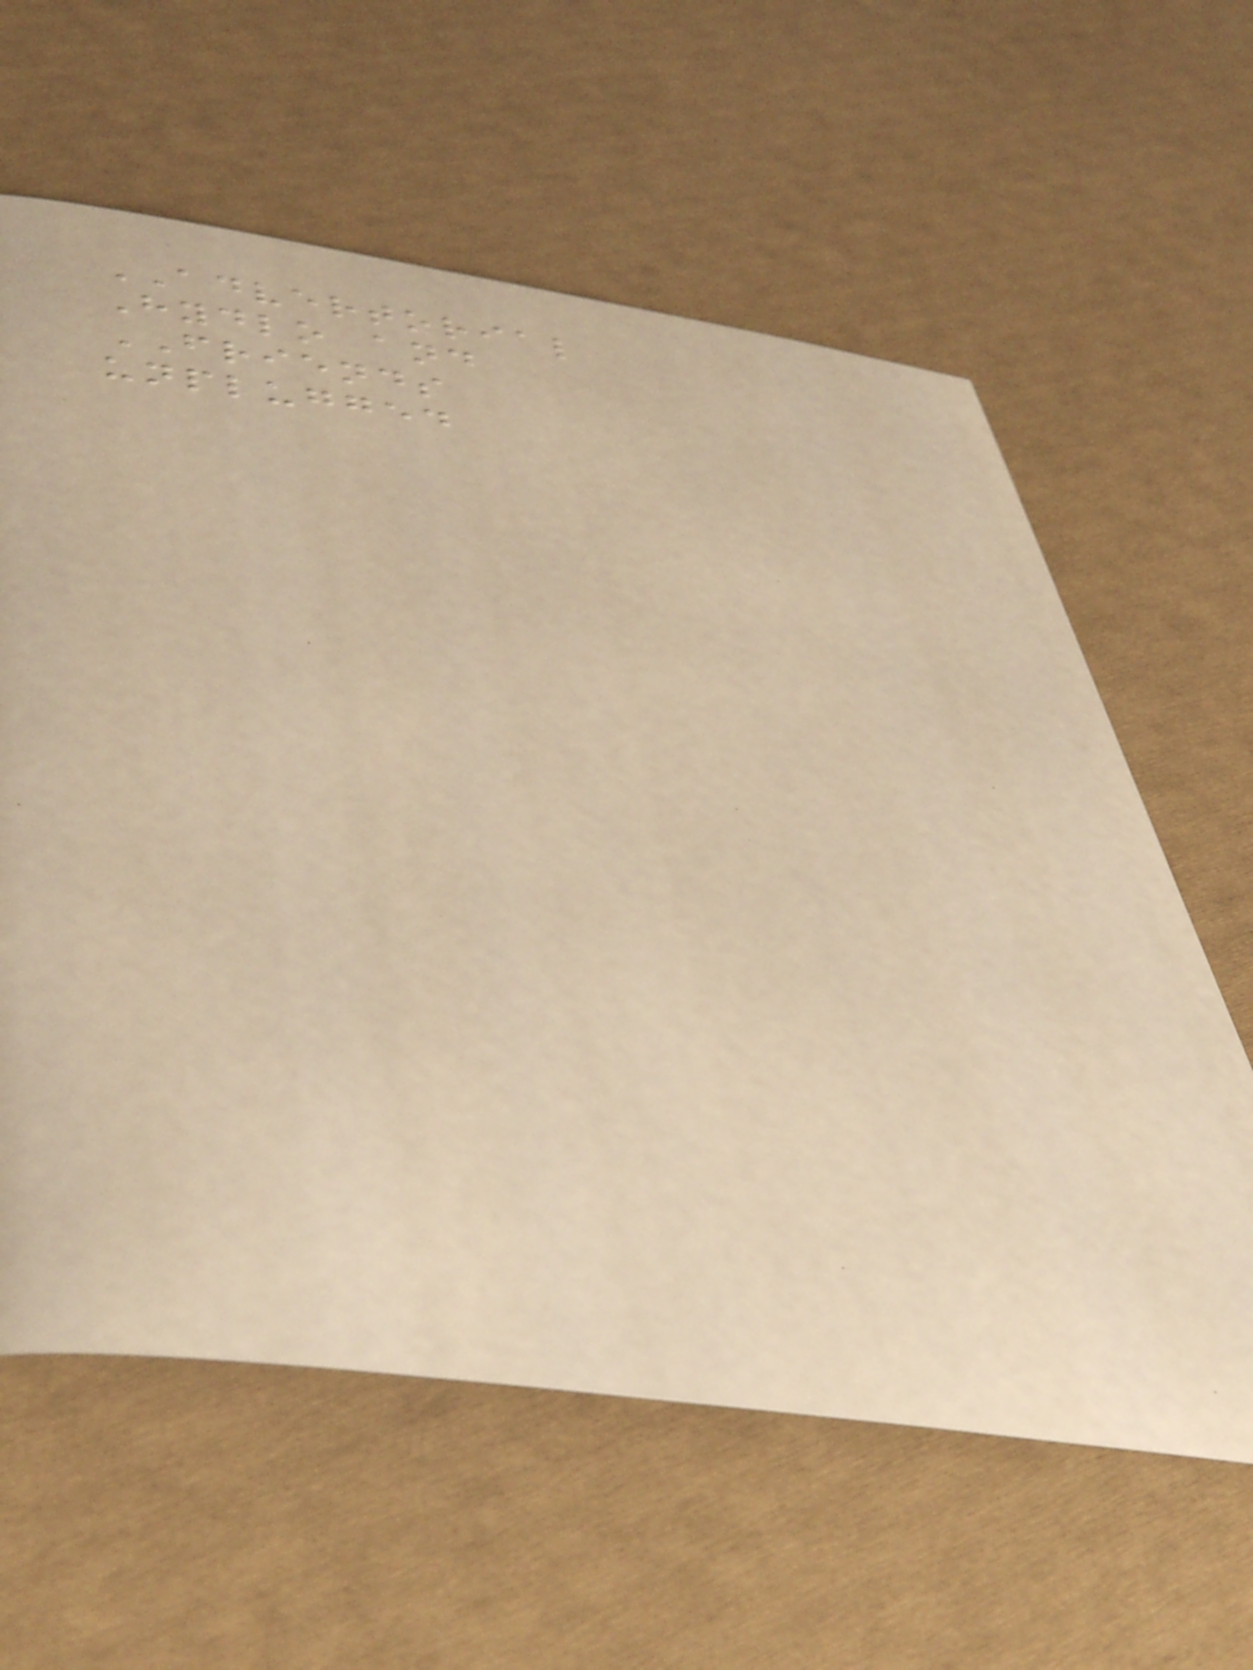ADVERTORIAL
Hydlo and
FRIENDS
unplugged
